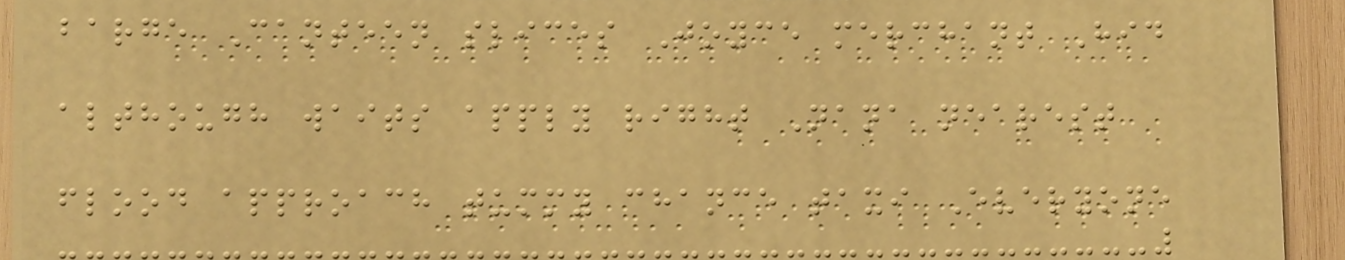barge Canteen slices Joyce merchant Hid
although waits apply right Nana nearest
flood approach tummy chance taxi Everyone
